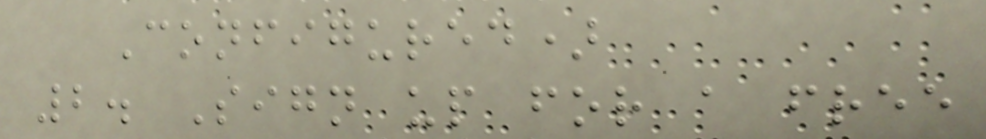Configured)
2. Sign up for a free
